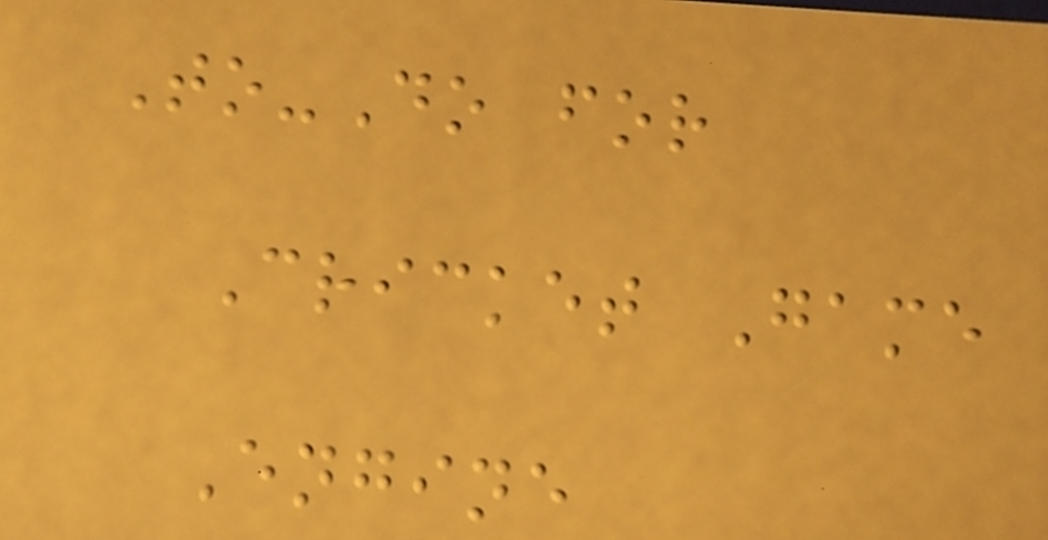To-Do for
Cricket Game
Engine
